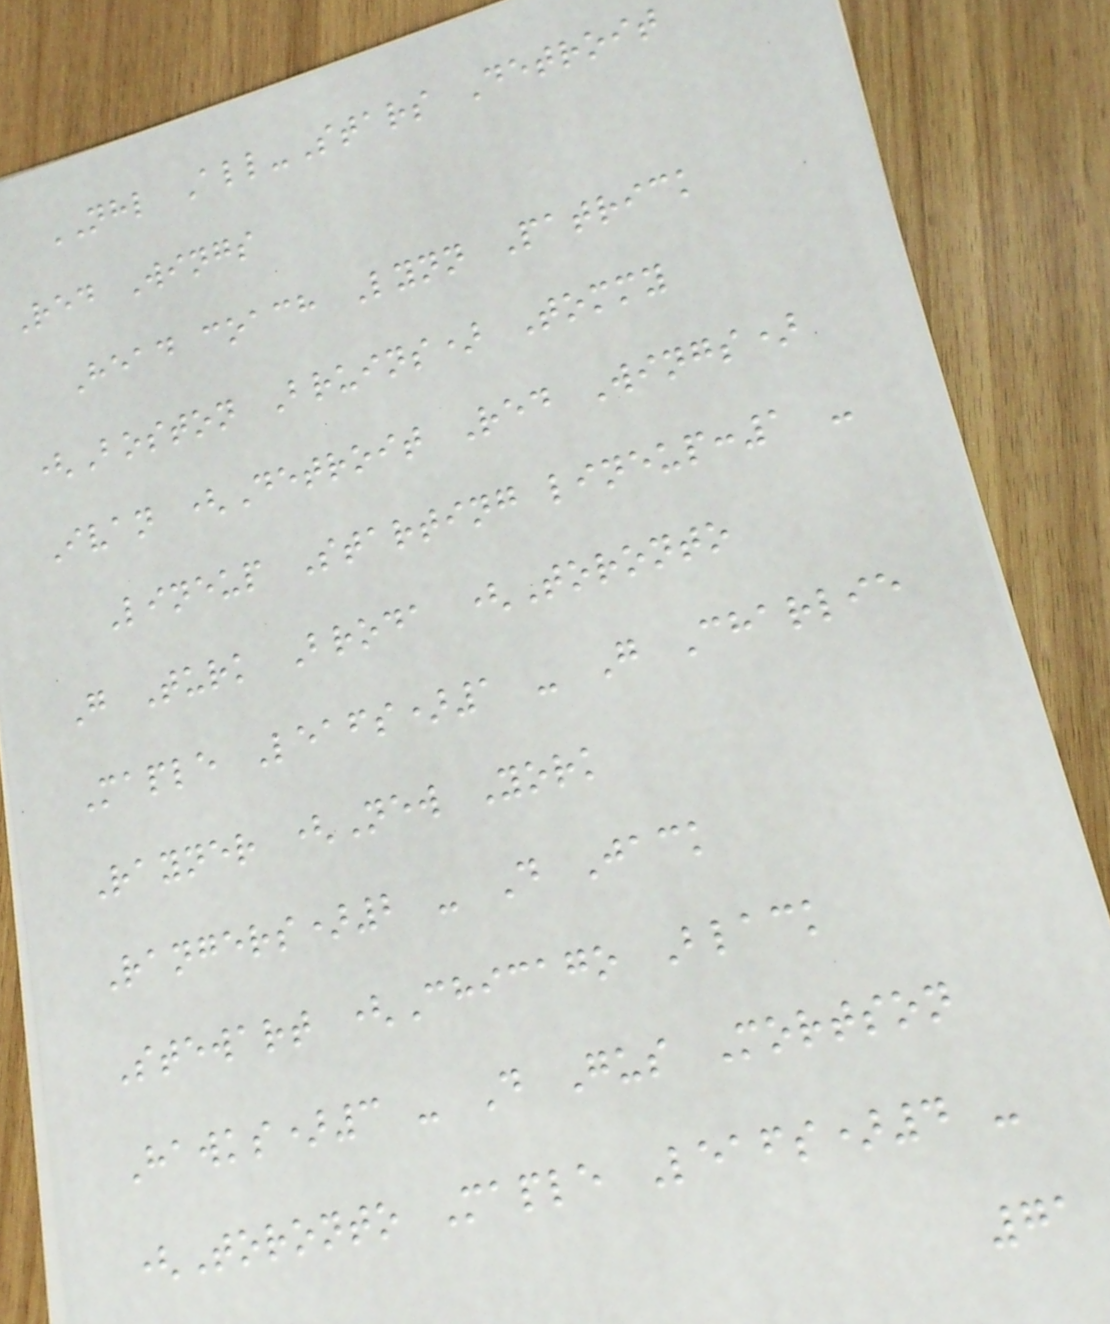NHL All-Stars Detroit
Red Wings
Head coach Lynn Patrick
(Boston Bruins) Tommy
Ivan (Detroit Red Wings)
Lineup Starting lineup:1 -
G Turk Broda (Toronto
Maple Leafs)1 - G Charlie
Rayner (New York
Rangers)2 - D Jack
Stewart (Chicago Black
Hawks)3 - D Gus Mortson
(Toronto Maple Leafs)4 -
71
